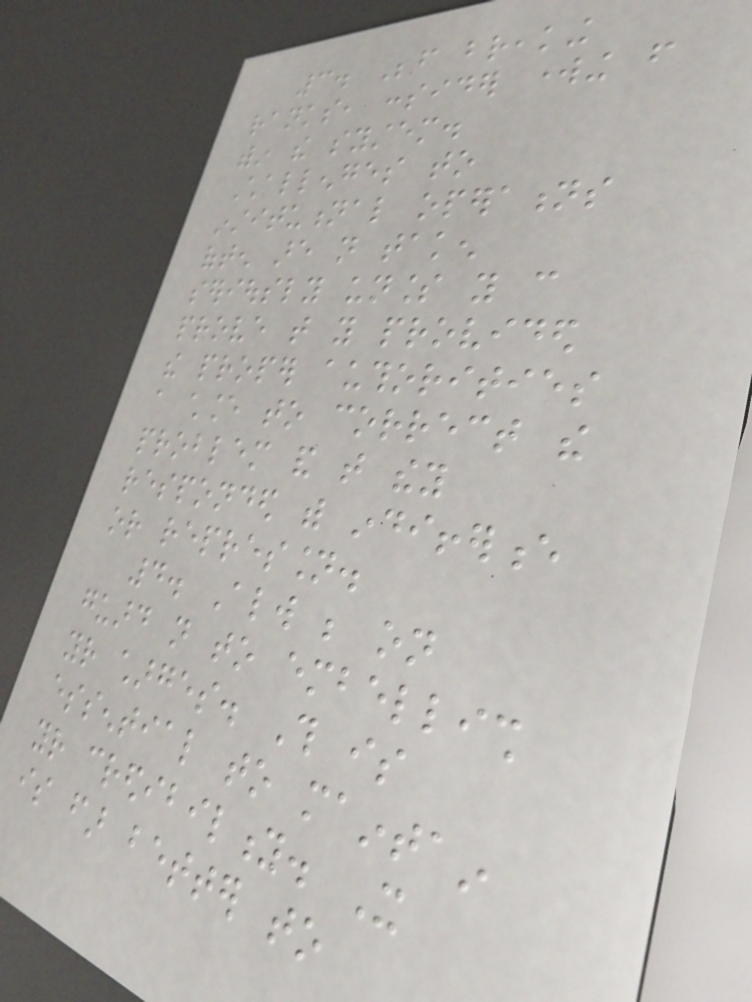3. Before breaking
ranks, consider working from
within the system.
Challenges to
institutional operations
often are not taken
seriously unless you can
prove that you provided
the proper authorities
a chance to correct the
problem and that they
responded with indifference
or repression.
4. Always be on
guard not to embellish
your charges. This is
essential to maintain
your credibility. It
is far better to
